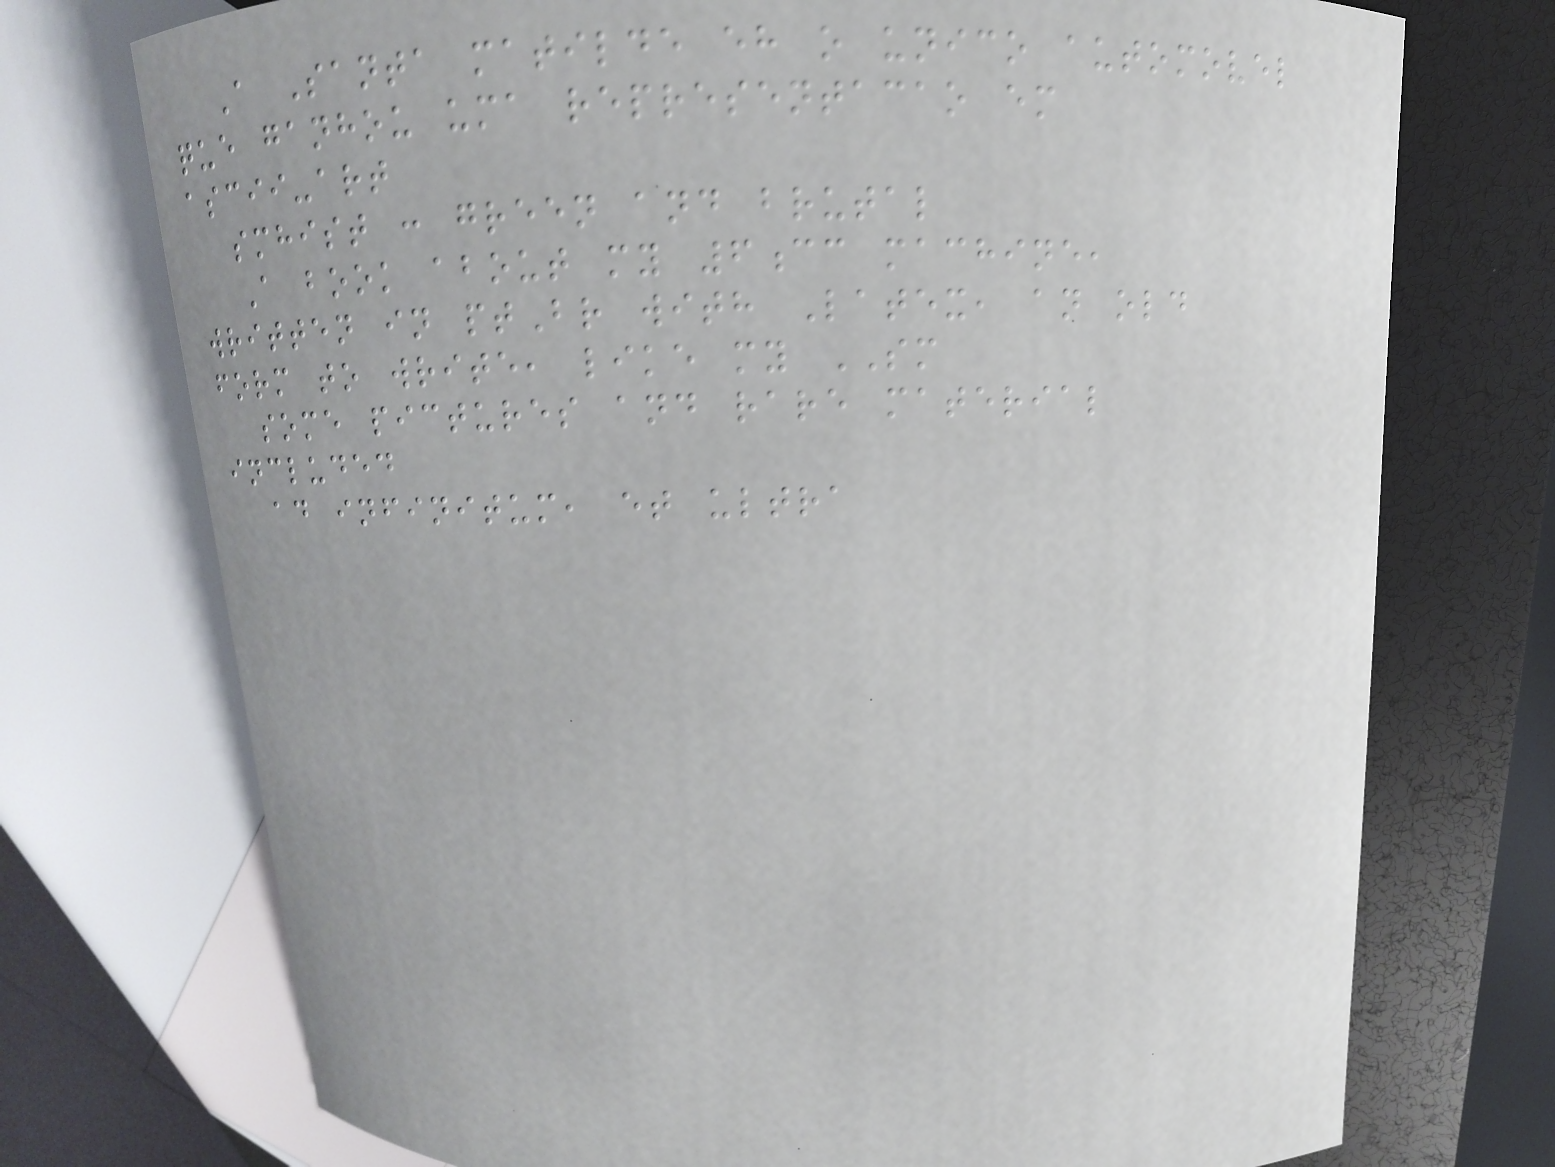A Santa matilde eh o unico automovel
que ganhou uma representacao em
ascii-art
smhist : green and brutal
A book about my 6cc machine,
written in ptBr with Latex, an old
form to write, like my SM
some pictures and rare material
included
ad infinitum, et ultra
